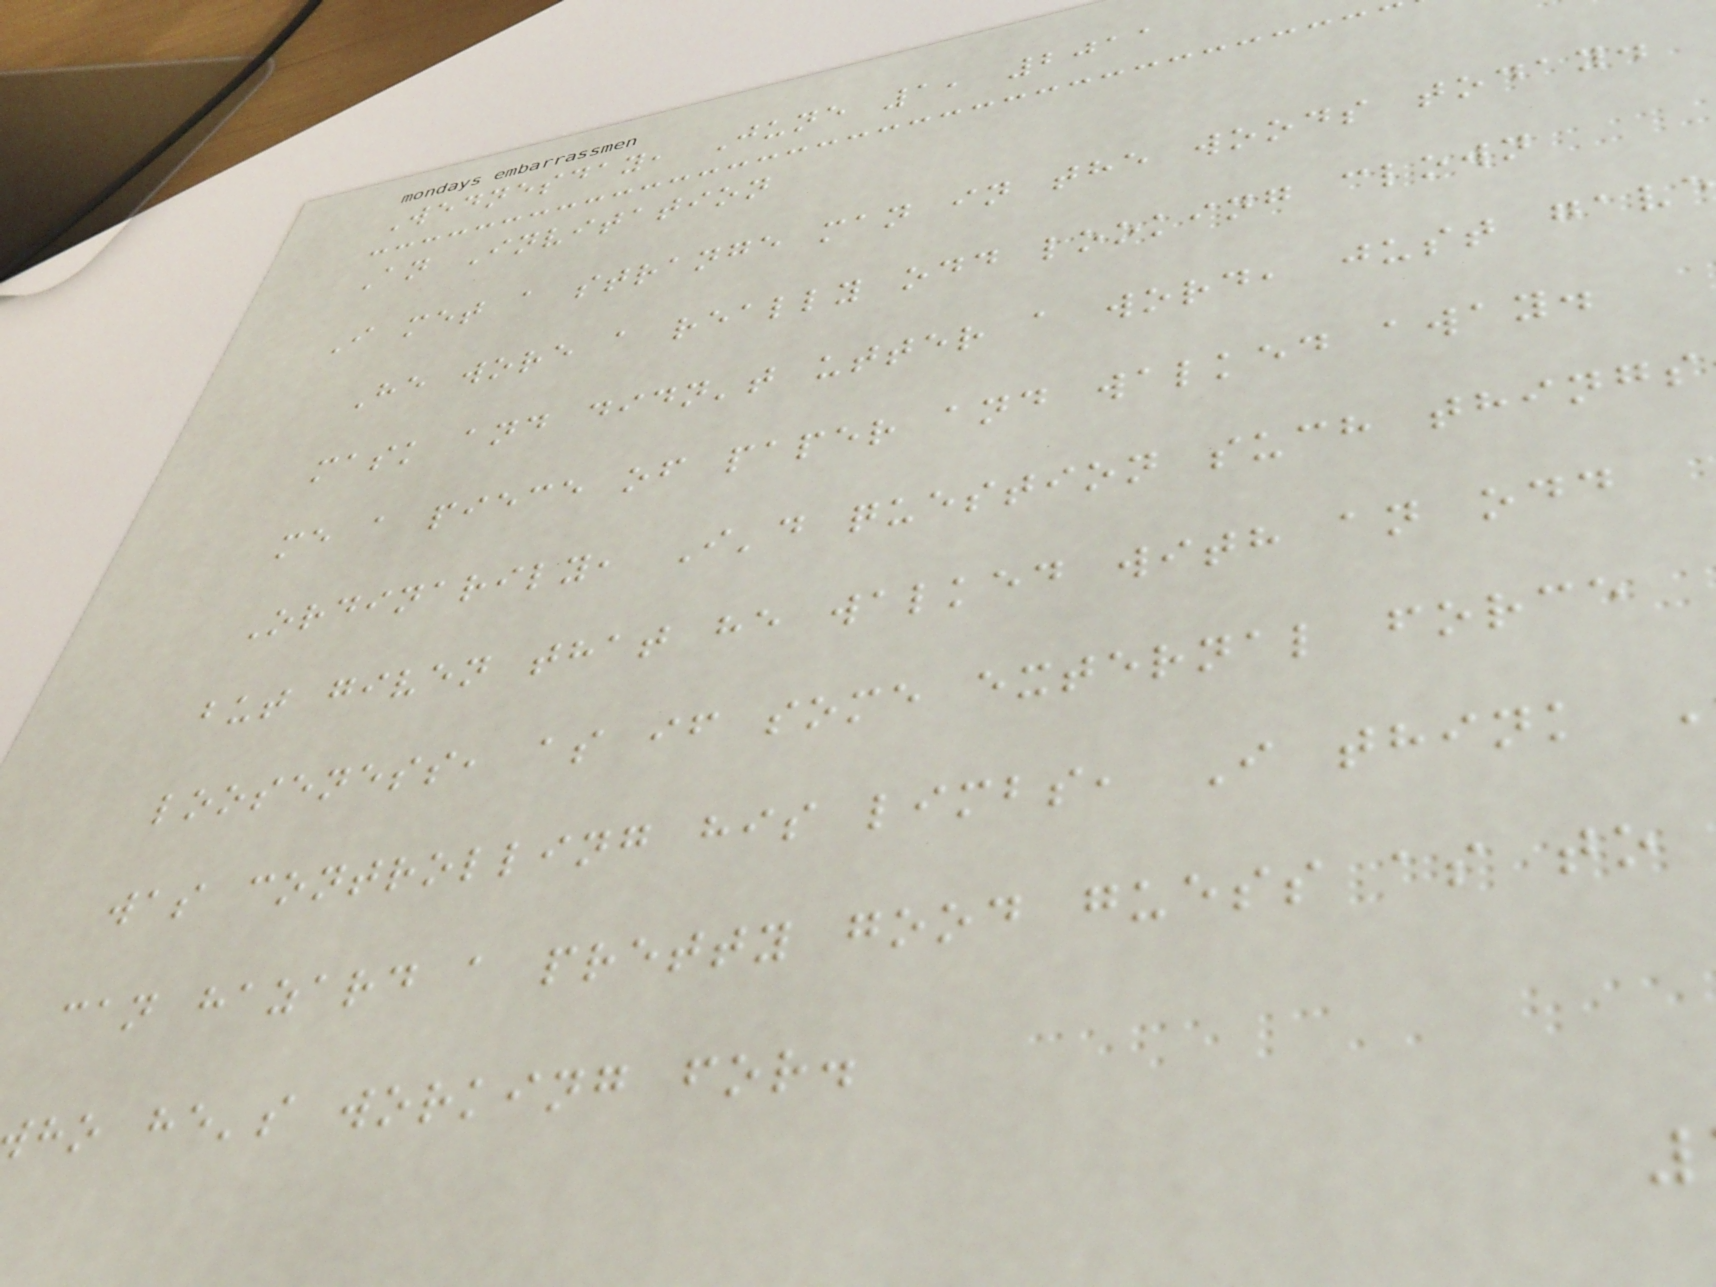Wednesday, June 1, 2011
An Invitation
I met a strange man in the woods today.
He wore a really odd looking clown
mask and didn't utter a word, just gav
me a piece of paper and walked away.
Ordinarily, I'd question such things
but given that he walked with an odd
looseness, as if some external force
was controlling his limbs, I think
can hazard a pretty good guess as to
ho he's working for.
